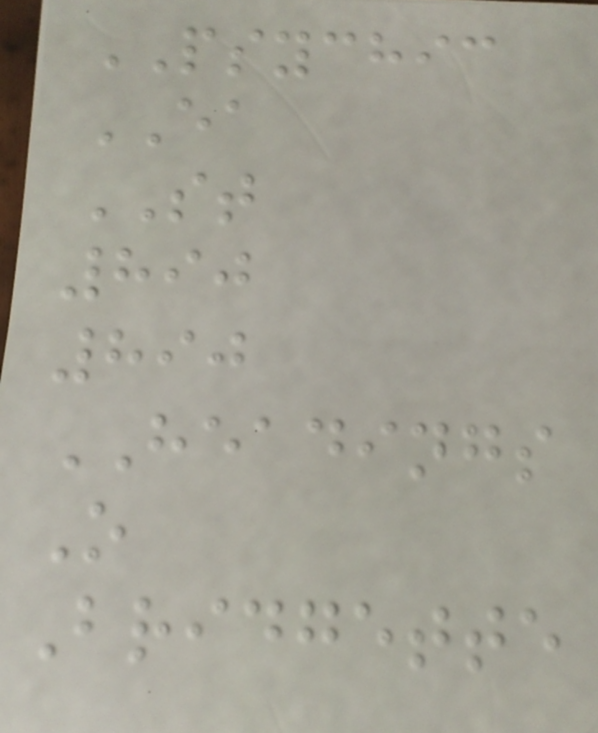PSYCHIC
EA
ST
890
890
HEADINGS
O
Bridgette
